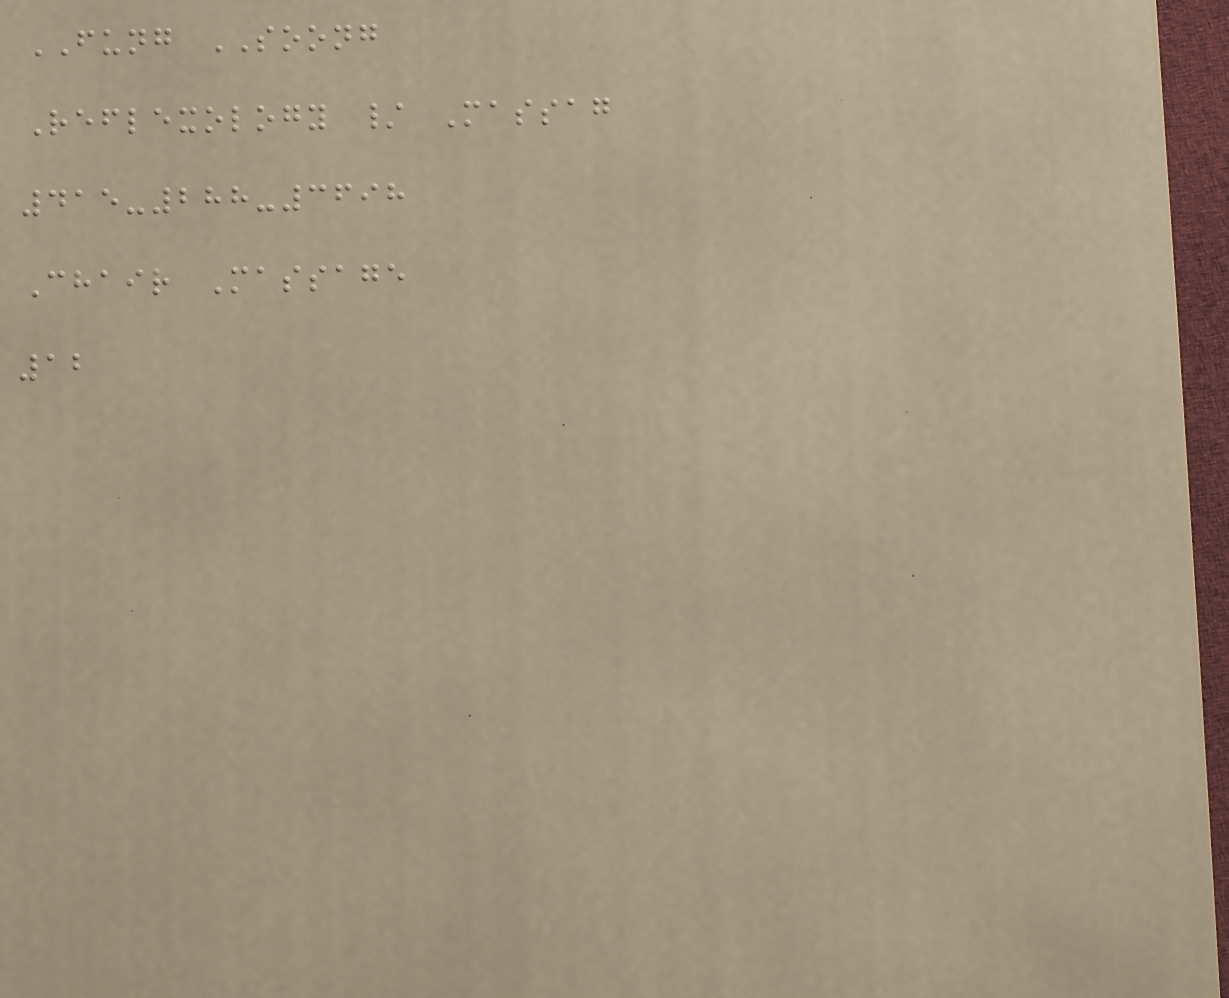FUNG SOONG
Reflexology / Massag
415-288-3698
Chair Massage
12
